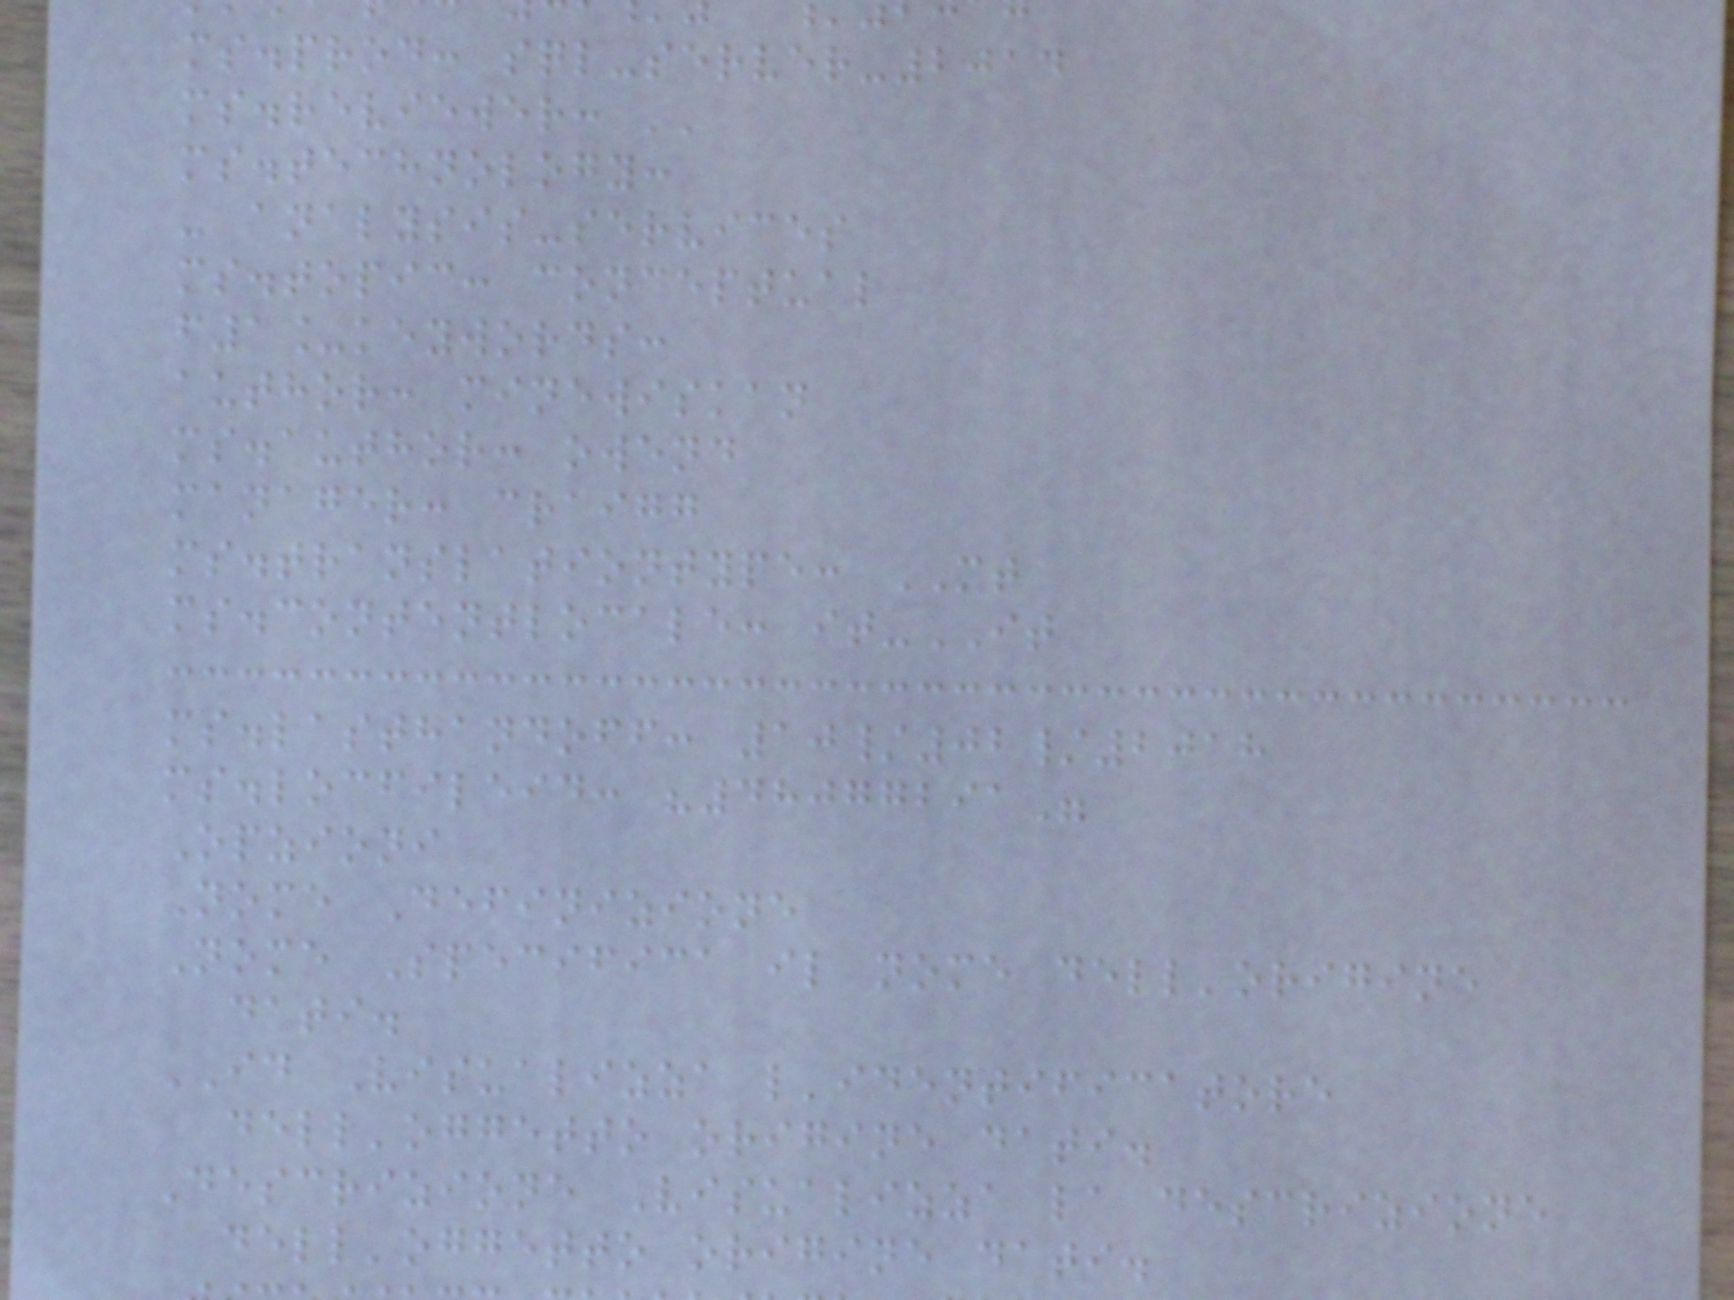ms.prod: sql-server-2014
ms.reviewer: ''
ms.technology:
- analysis-services
ms.topic: conceptual
f1_keywords:
author: minewiskan
ms.author: owend
manager: craigg
ms.translationtype: MT
ms.contentlocale: it-IT
ms.lasthandoff: 10/02/2018
ms.locfileid: "48077291"
Opzioni
Nome Definizione
Nome Specifica il nome dell'origine
dati.
ID Visualizza l'identificatore
dell'oggetto origine dati.
Descrizione Visualizza la descrizione
dell'oggetto origine dati.
